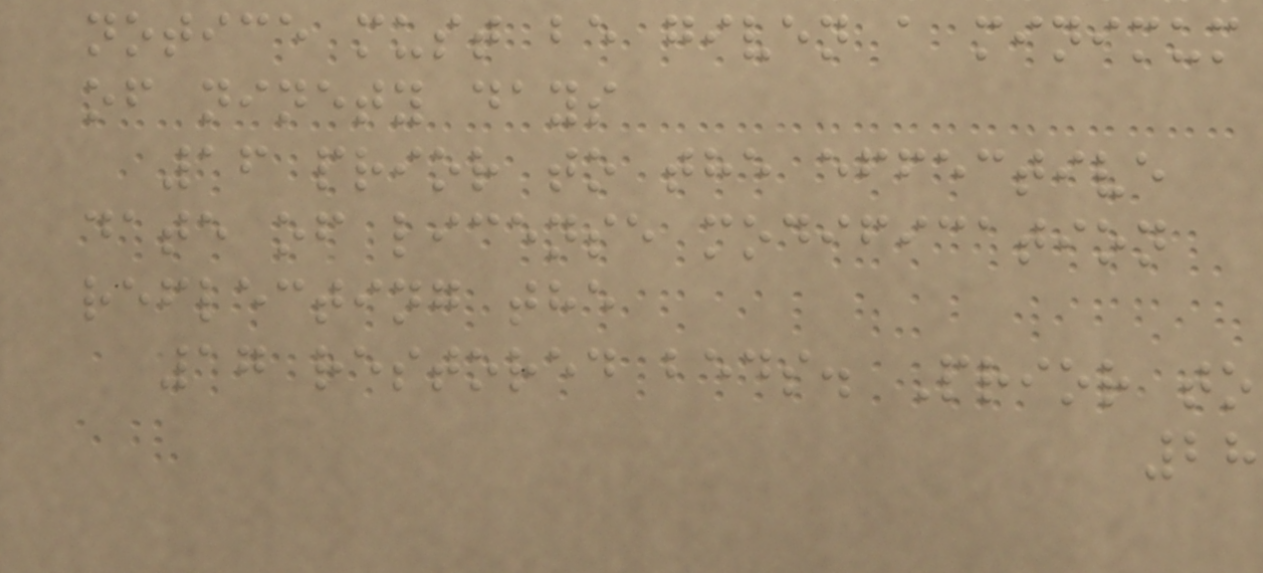notice must be given a minimum
of ninety days
16 prior to the effective
date of license modification
reflecting the
17 restored beds. Prior to
28
